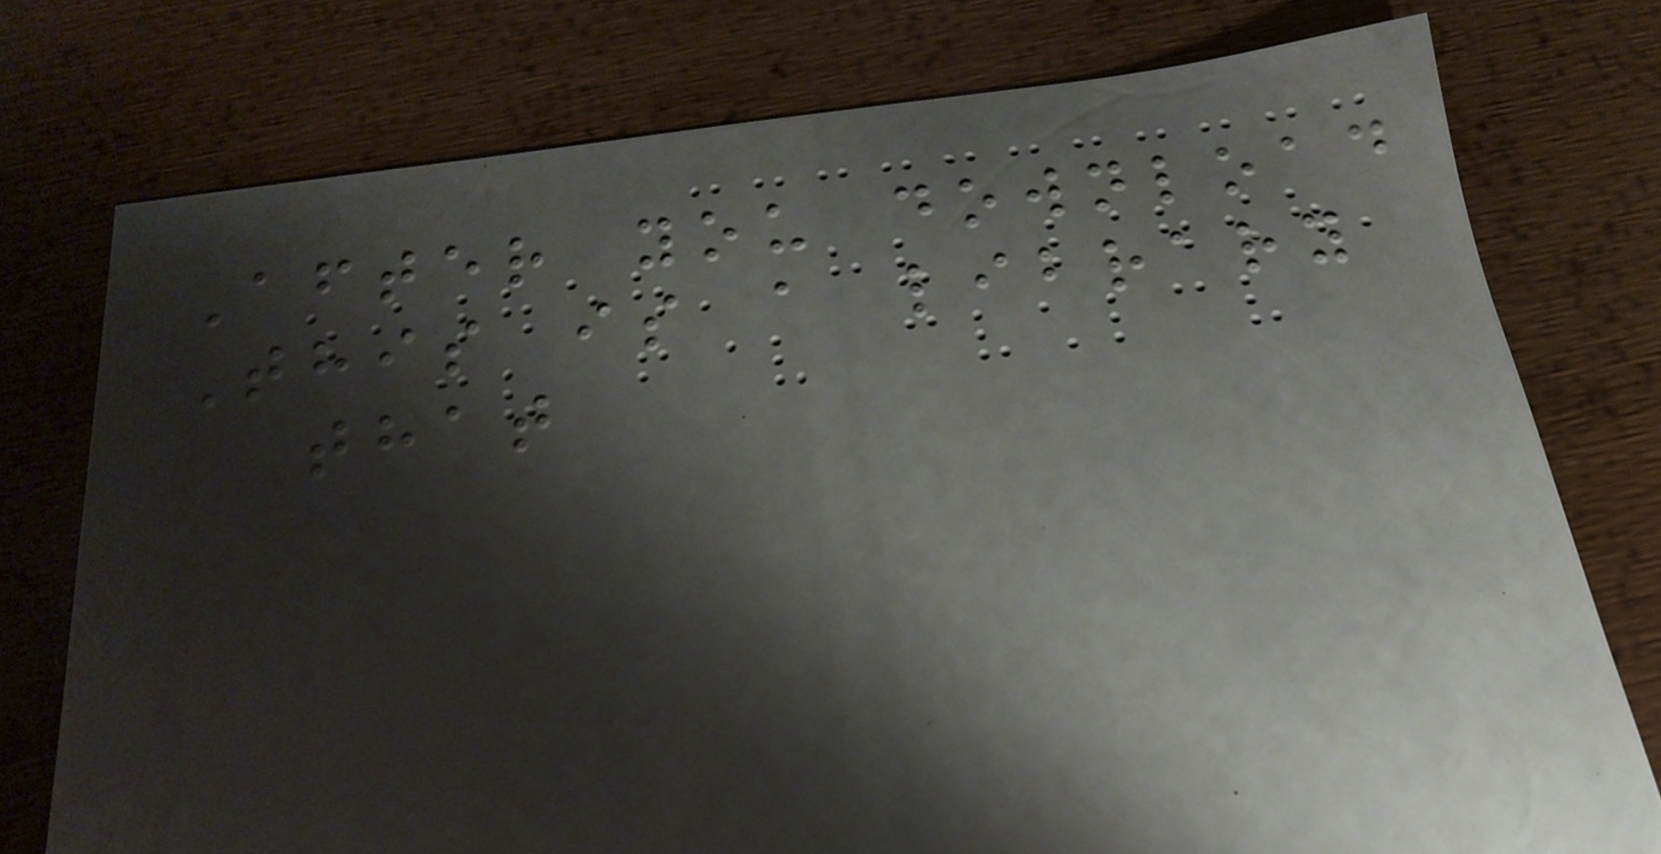After you download
This is a library
that
